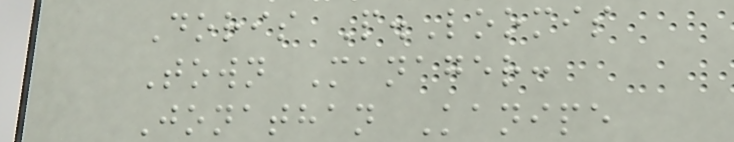Doris P.Loomis
Town Manager:
Jonathan Kanipe
